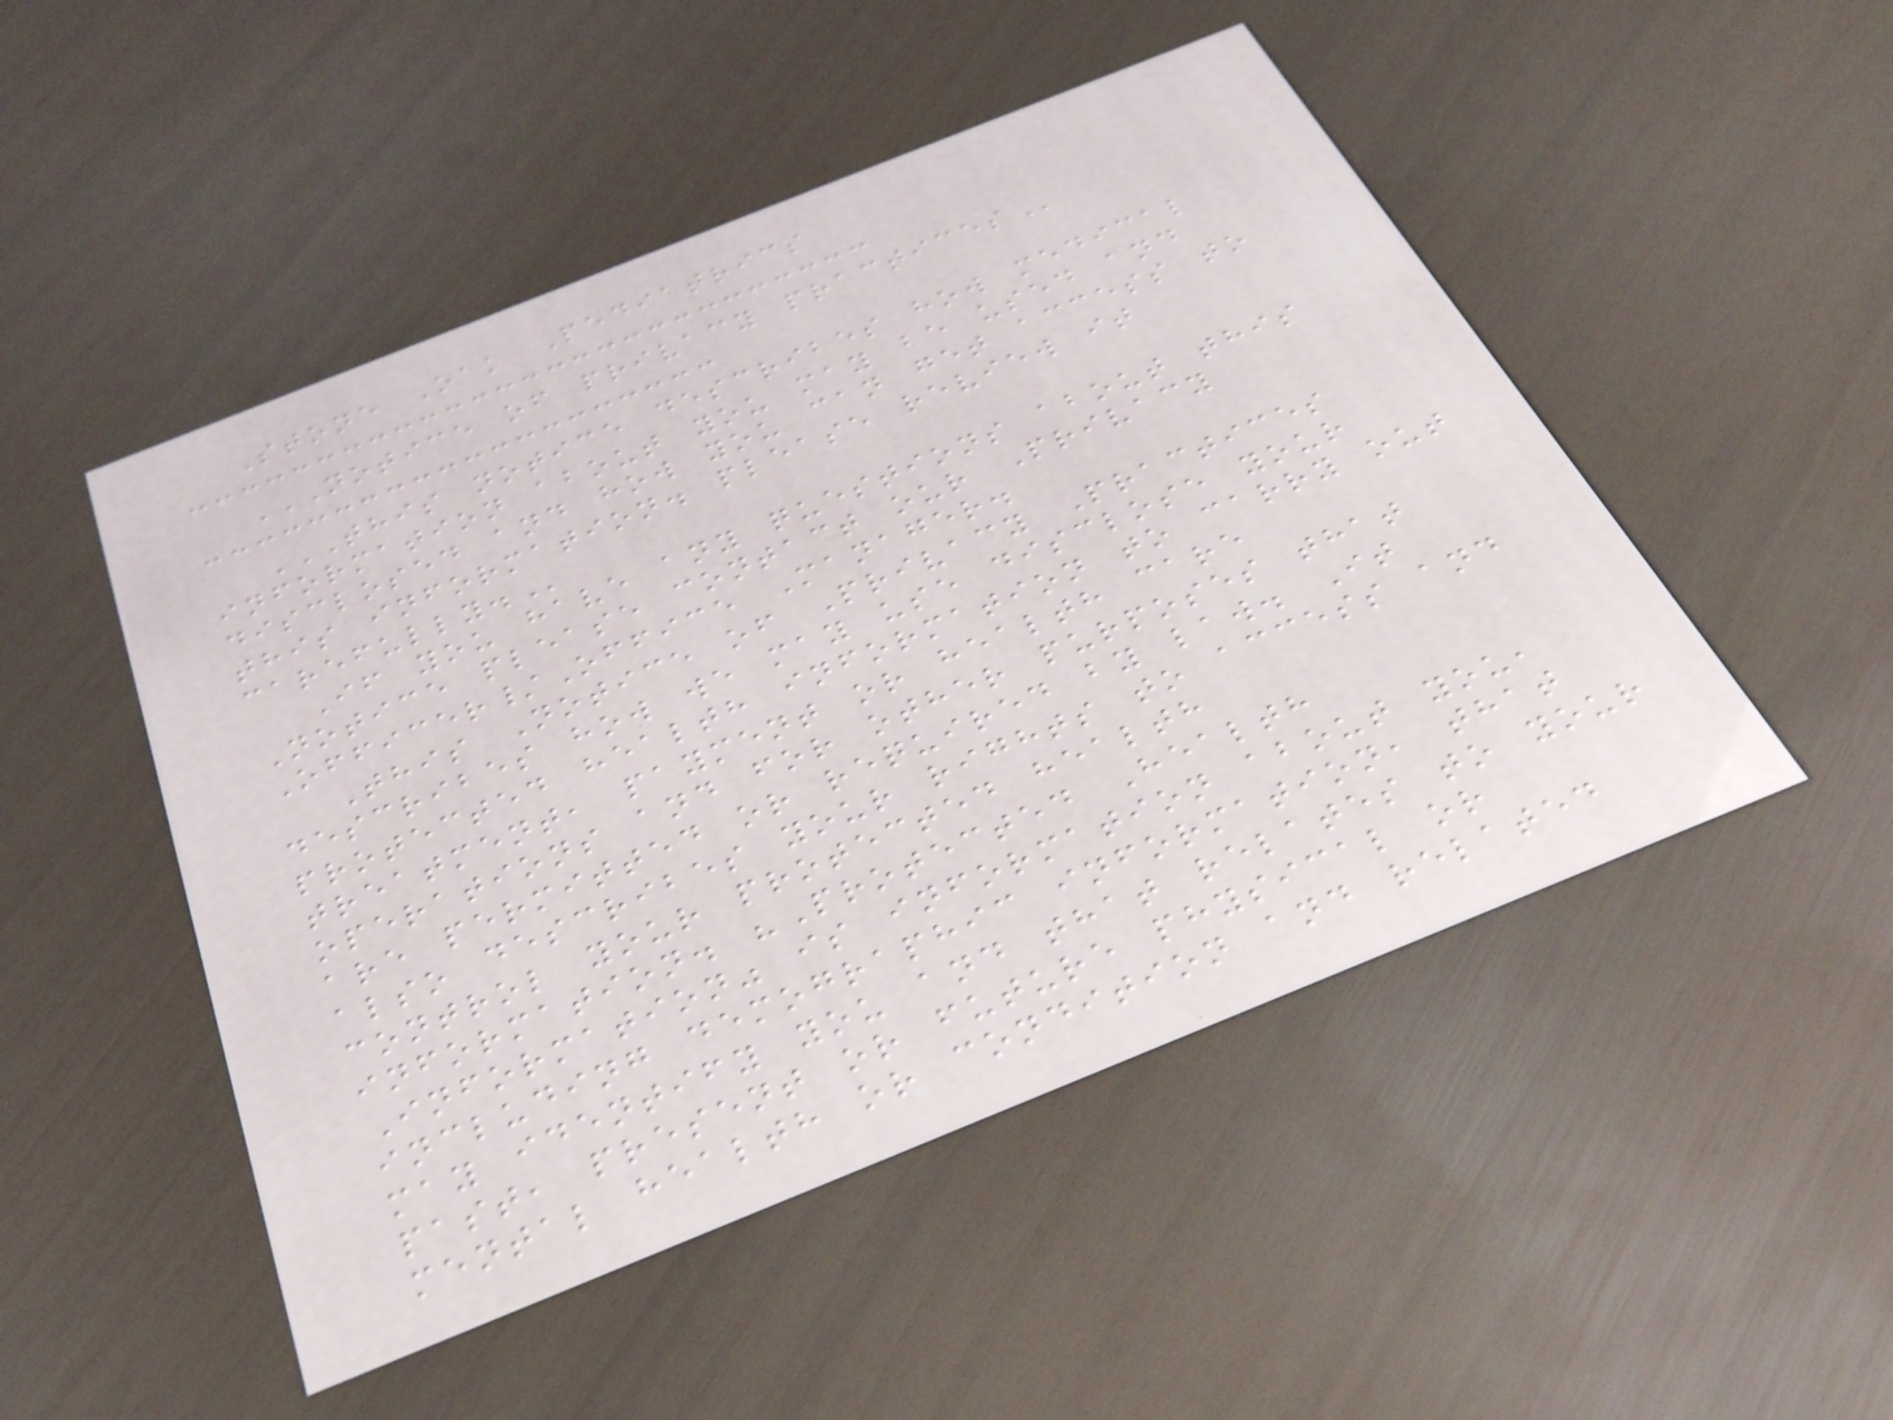Stone Oak Pediatrics
NOTICE OF PRIVACY PRACTICES
THIS NOTICE DESCRIBES HOW MEDICAL
INFORMATION ABOUT YOU MAY BE USED AND
DISCLOSED AND HOW YOU CAN GET ACCESS TO
THIS INFORMATION. PLEASE REVIEW IT
CAREFULLY.
If you have any questions about this
Notice please contact our Privacy
Officer/Office Manager.
This Notice of Privacy Practices
describes how we may use disclose your
protected health information to carry out
treatment, payment or health care
operations and for other purposes that
are permitted or required by law. It
also describes your rights to access and
control your protected health
information. "Protected Health
Information" is information about you,
including demographic information, that
may identify you and that relates to your
past, present or future physical or
mental health or condition and related
